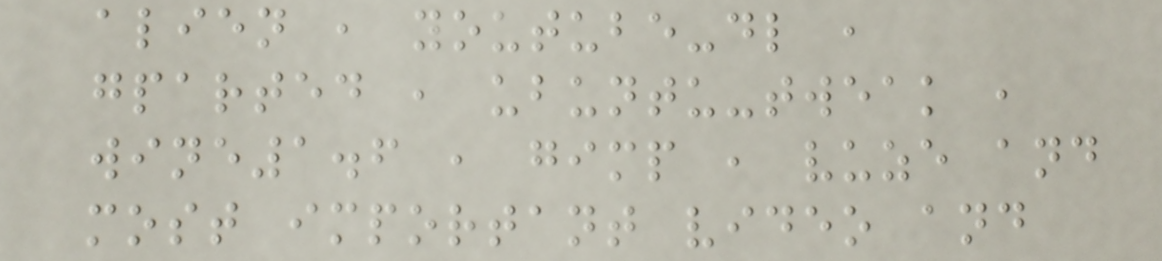alien , youtube-dl ,
gparted , ubuntu-tweak ,
wine1.6 , gimp , vuze and
most important video and
